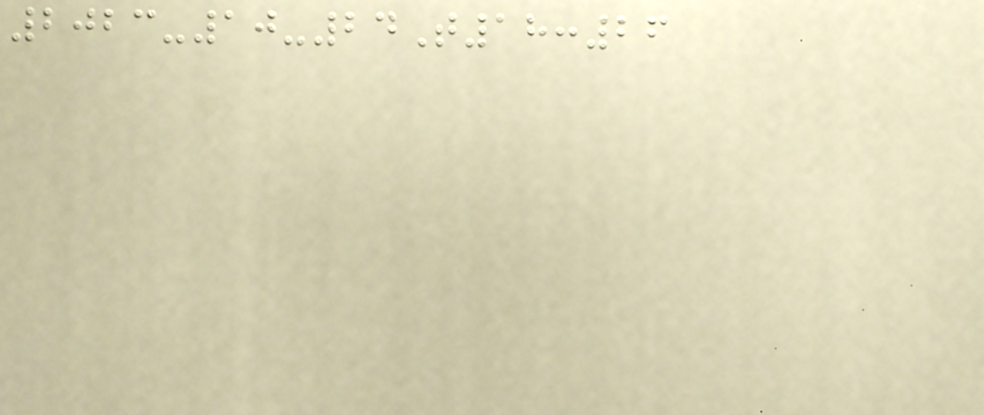2023-10-24T18:26
